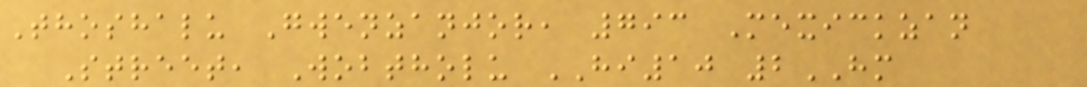Thoshalu Gwenzanjor, 793 Mexickzan
Street, Wobtholu HI10 2HM
